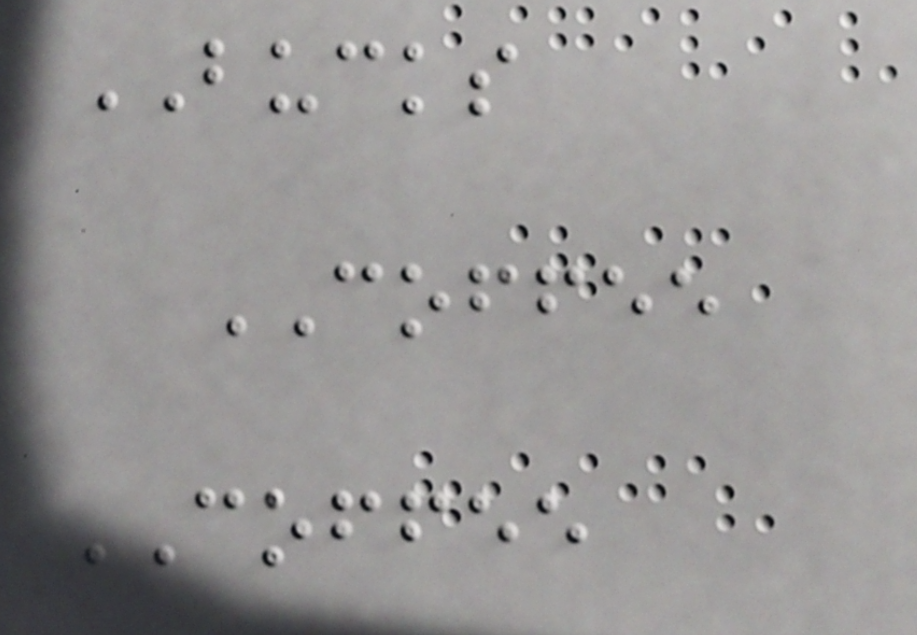BUCKS
COFFEE
COFFEE
